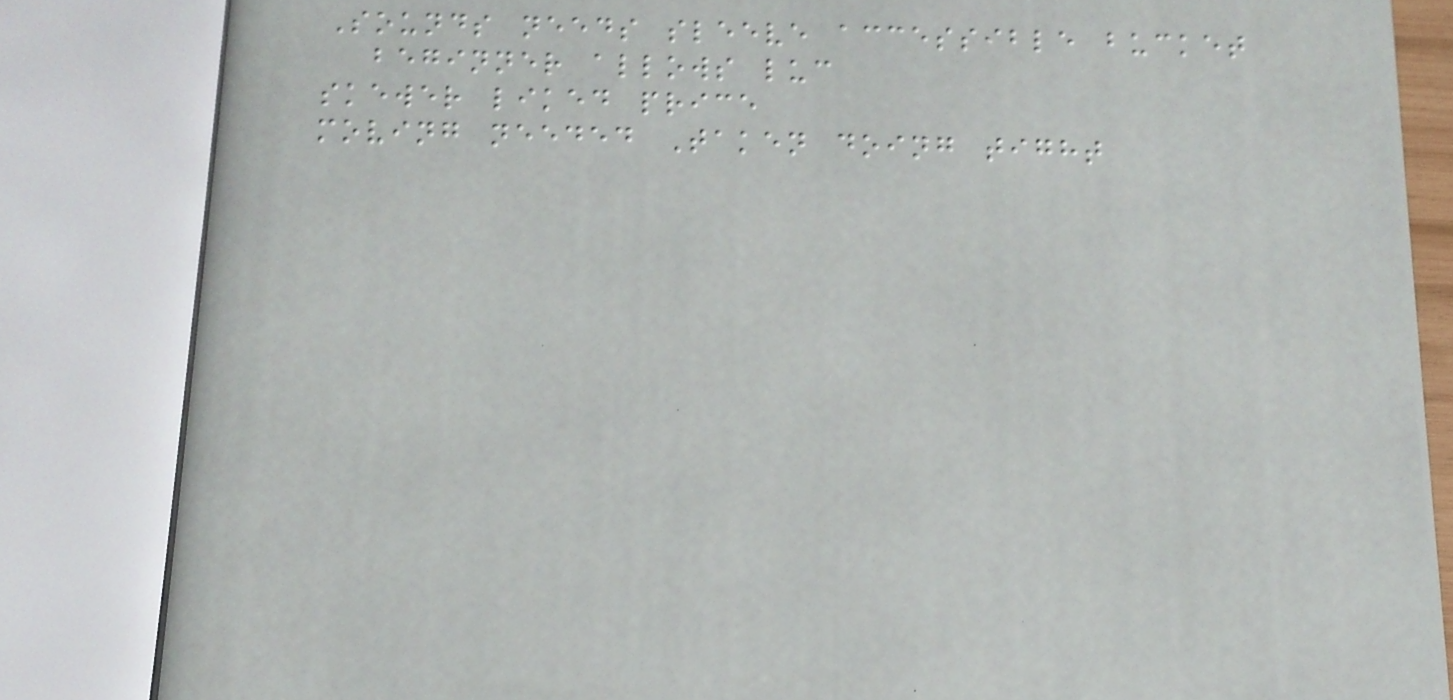Sounds needs sleeve accessible bucket
beginner allows luc
skewer liked price
moving needed Taken doing tight
